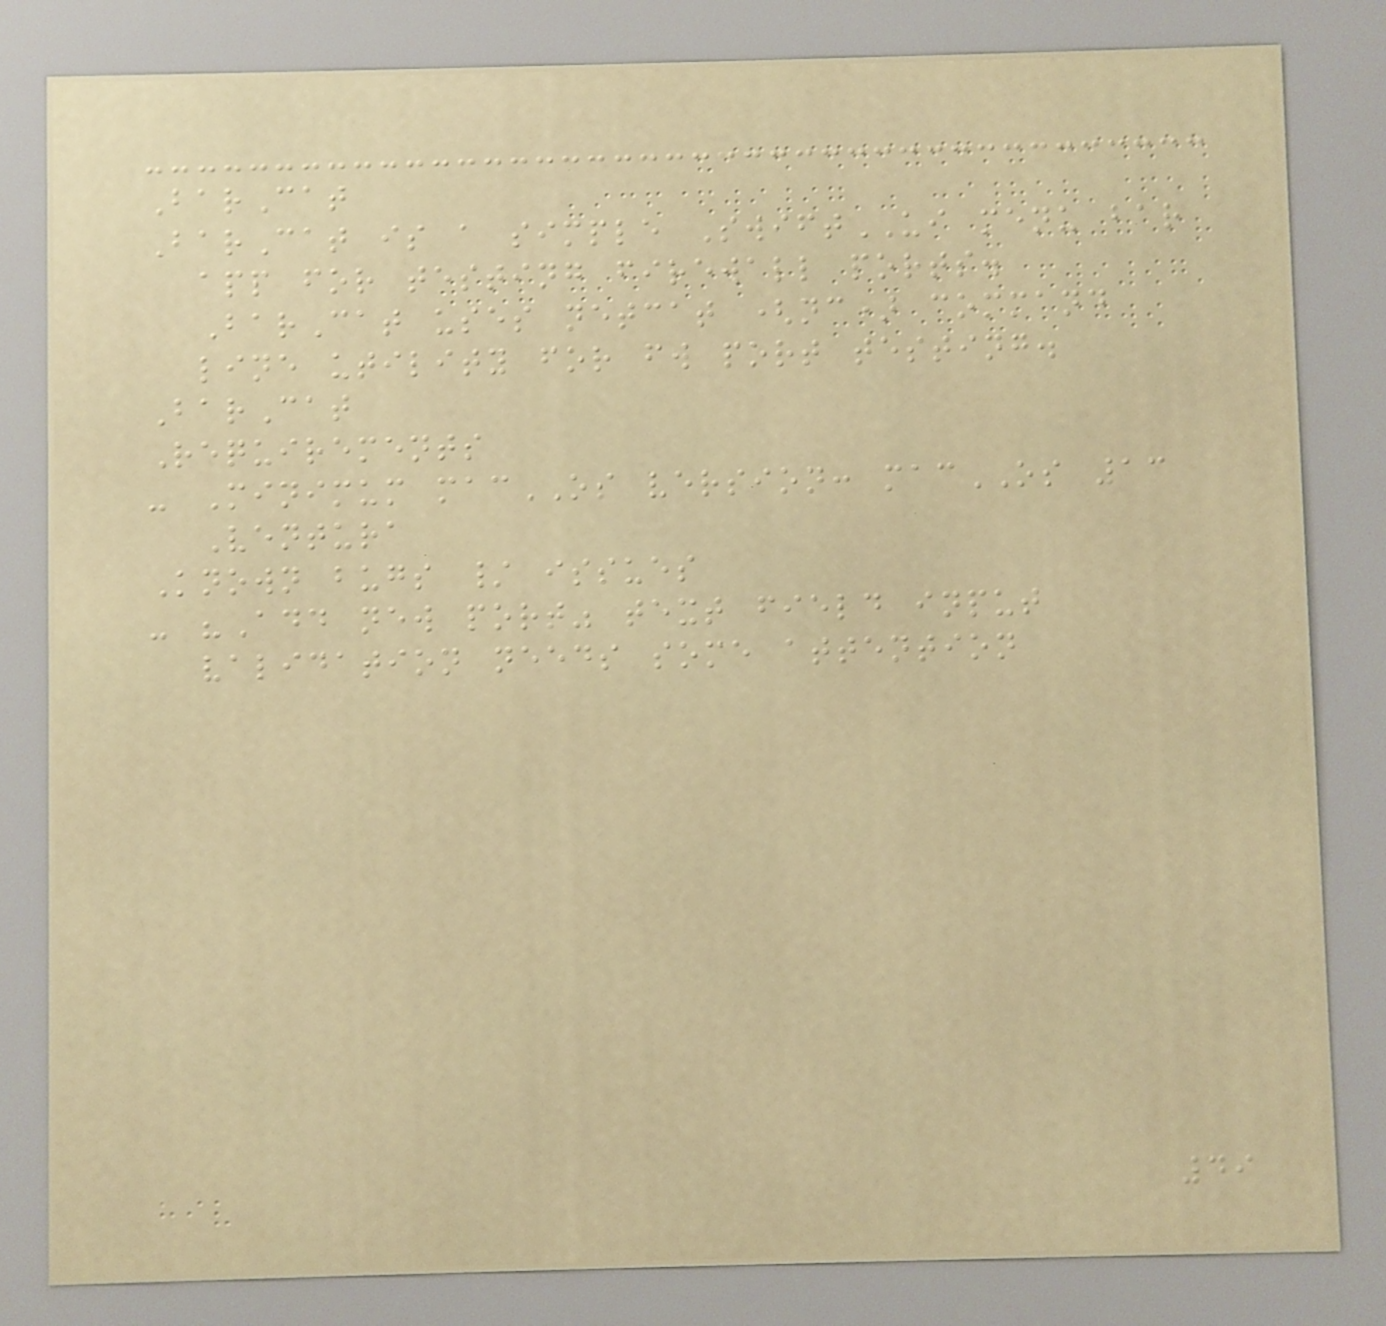BarCat
BarCat is a simple SwiftUI menu bar
app for testing firewall ports.
BarCat uses netcat (nc) command
line utility for fw port testing.
BarCat
Requirements
- Minimum macOS version: macOS 13
Ventura
Known bugs / issues
- "Add new port" text field input
validation needs some attention
49
